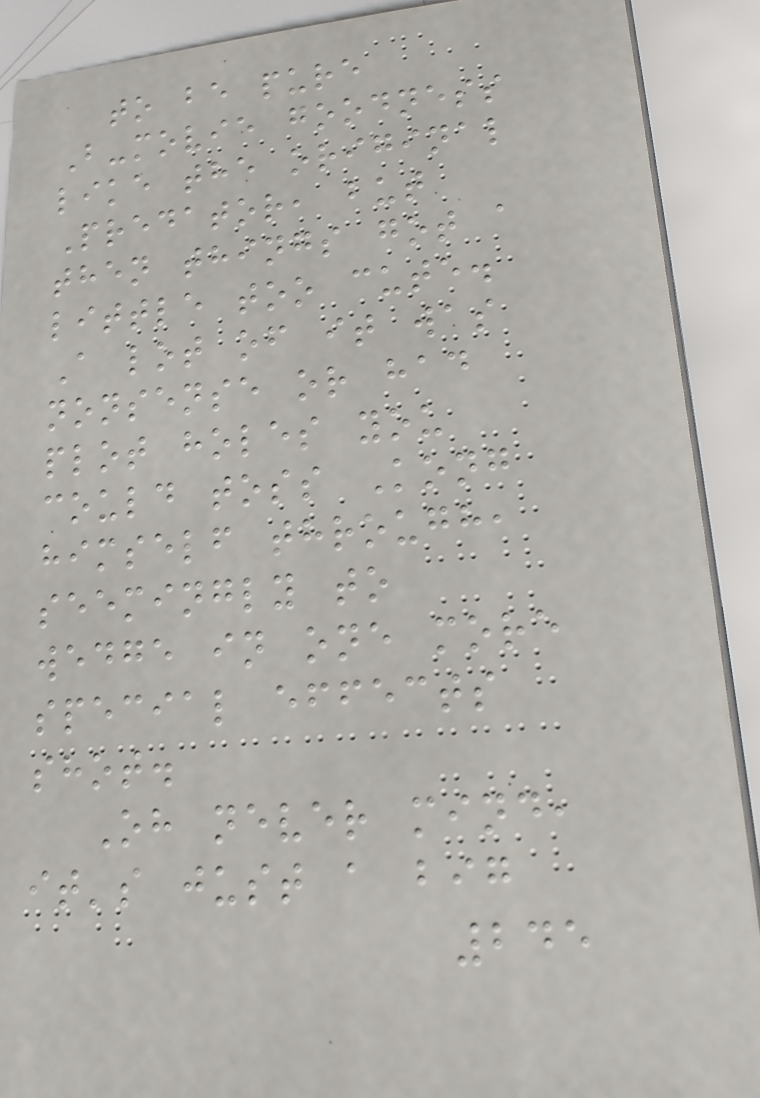to be pure
B-movie goodness
like the original
Predator, but
then things got a
little too cute.
A lot of it was
nonsense or had
plot holes you
could toss Kong
himself through,
seemingly to
wedge in one more
special effects
shot.
Oh never mind,
it's just a big
245
